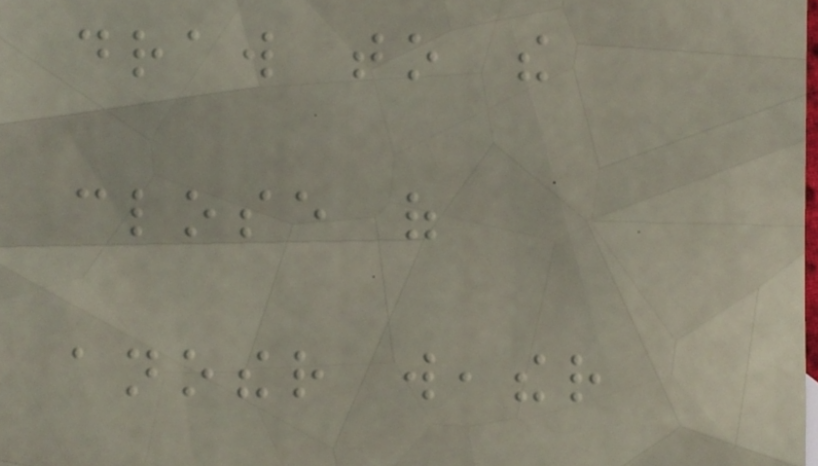draw to the
close of
another weather
